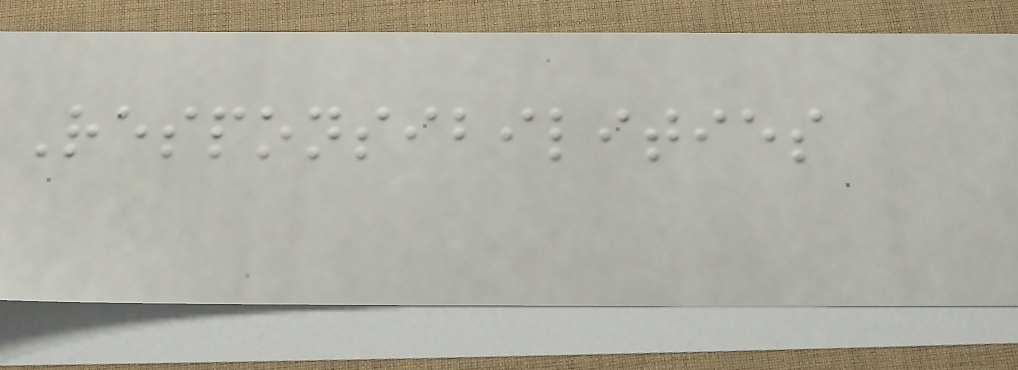Responsibilities
